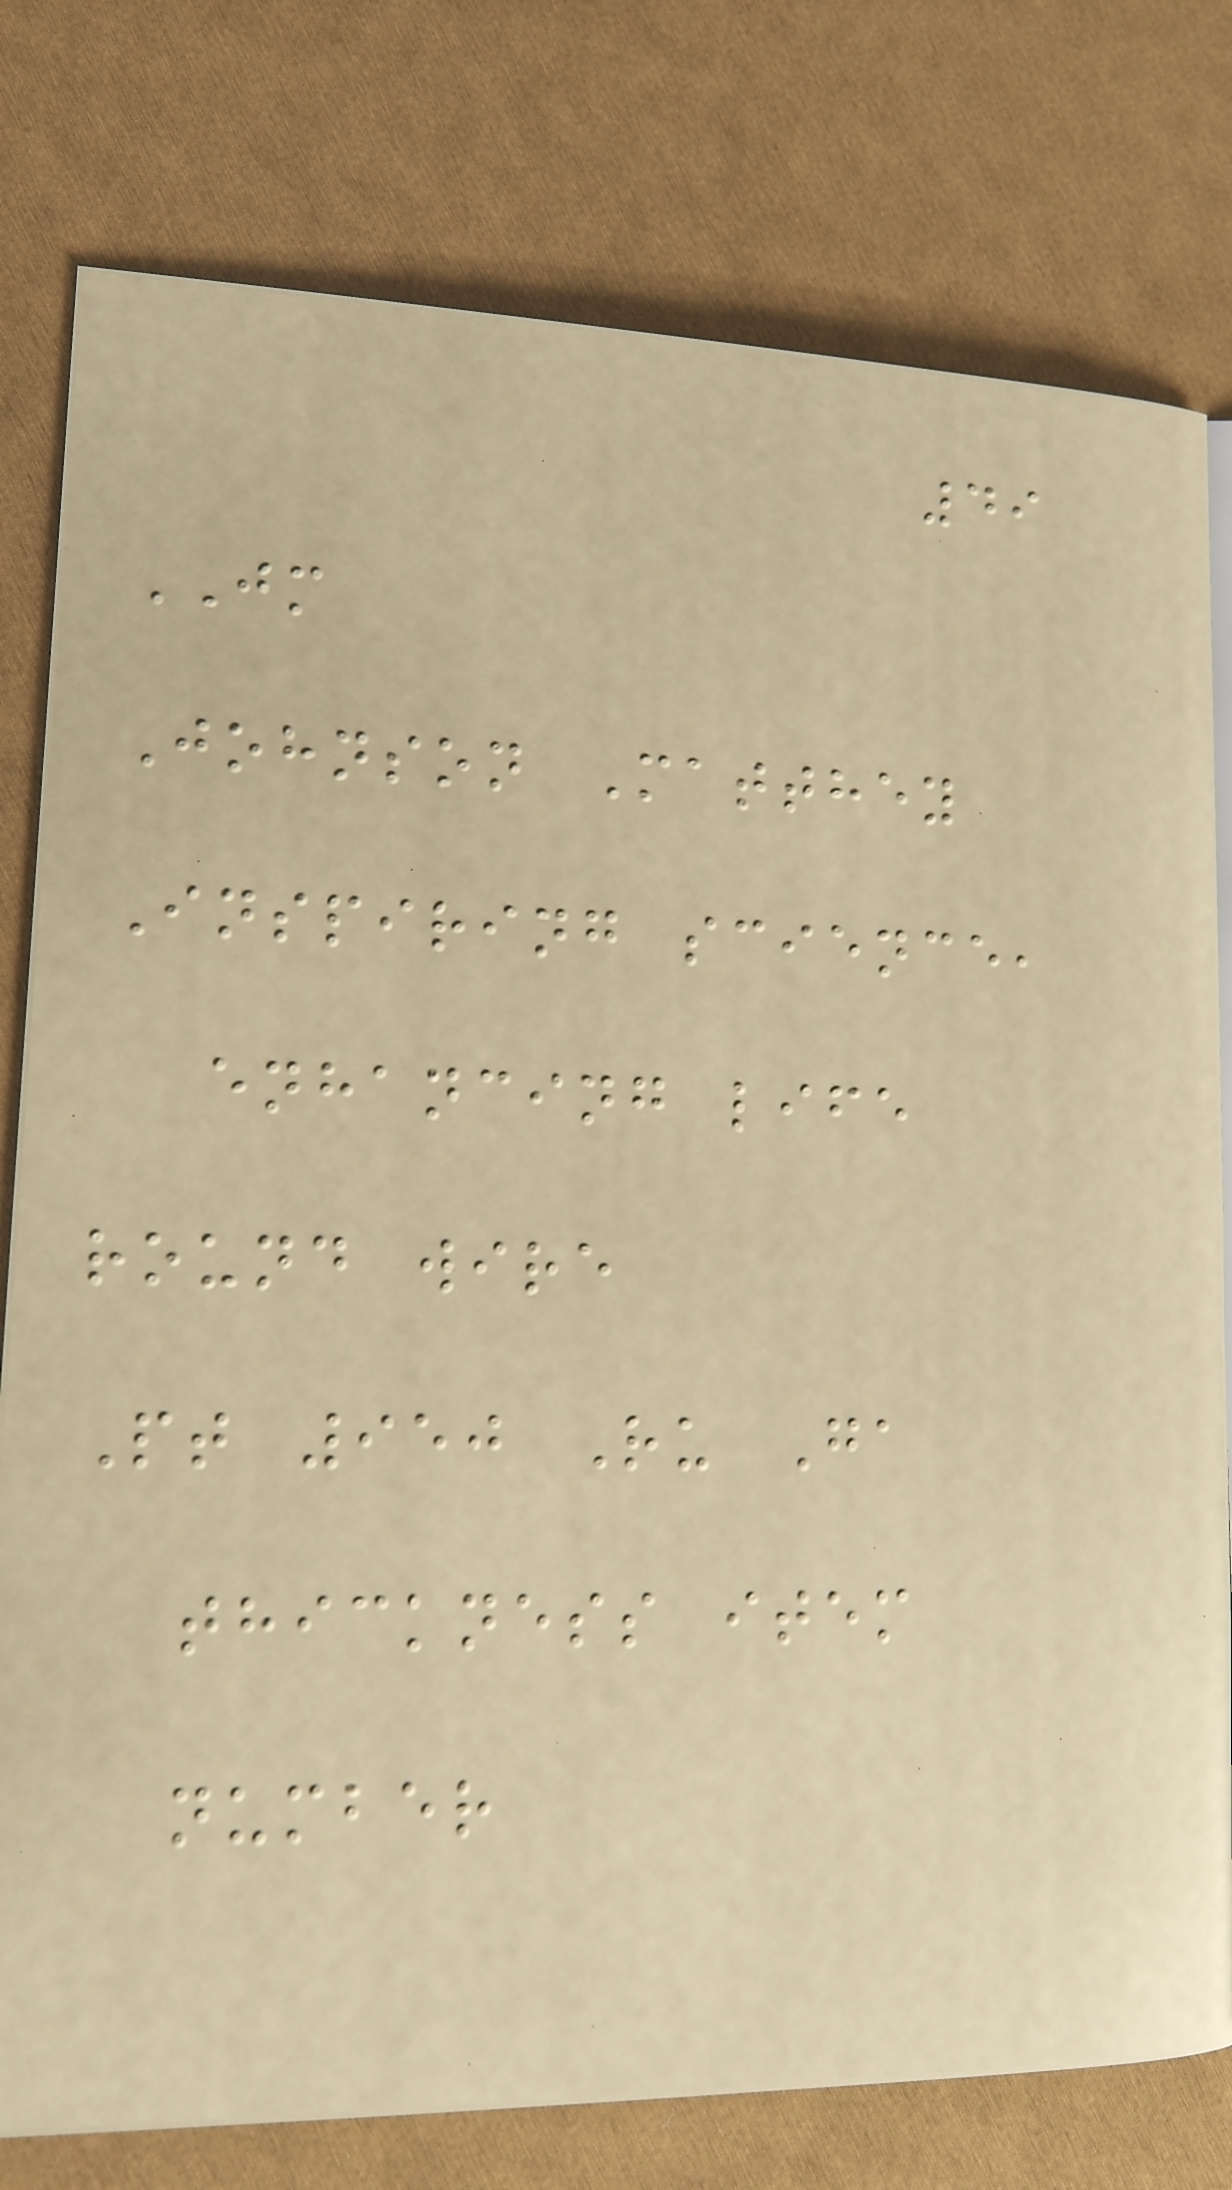49
JM
Johnson Matthey
Inspiring science,
enhancing life
round wire
Pt 950 Ru Ga
thickness item
number
